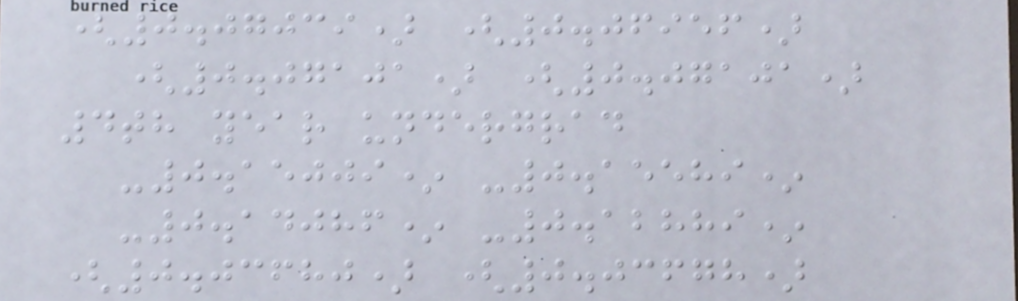(0.07039) (0.06956)
(0.07101) (0.07101)
4th year undergrad
-0.15009* -0.15589*
-0.14086* -0.12889*
(0.03680) (0.03678)
